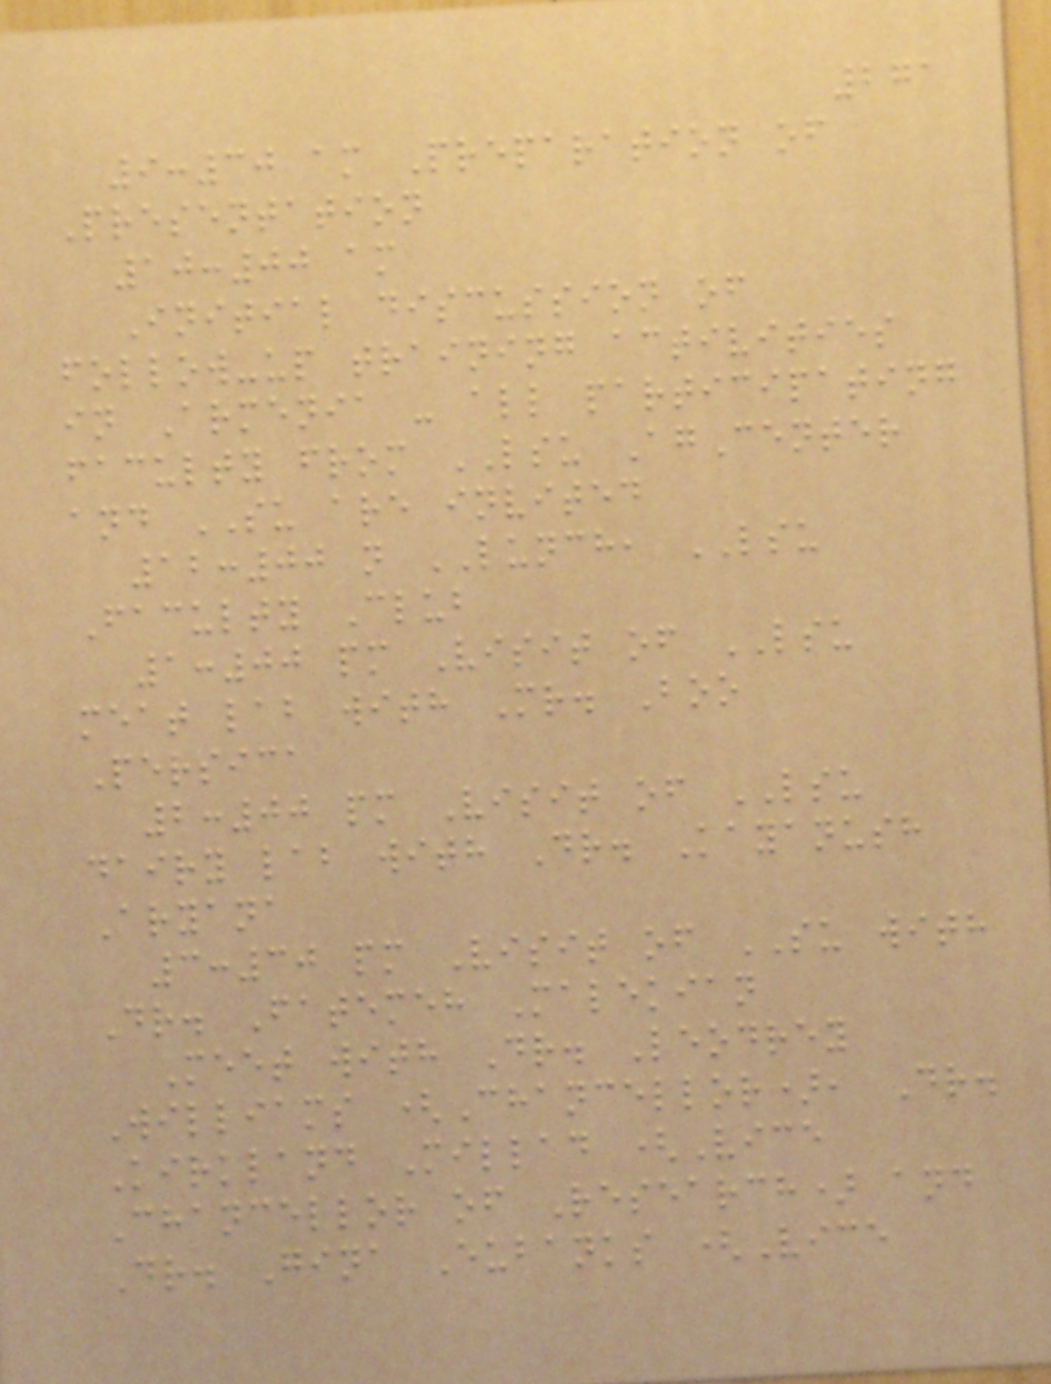271
9:30 am Preparation of
Presentation
10:00 am
Initial discussion of
follow-up training activities
in Armenia - all participating
faculty from LSU AgCenter
and SU are invited
12:00 n LUNCH, LSU
Faculty Club
1:00 pm Visit of LSU
meat lab with Mr. Boo
Persica
2:00 pm Visit of LSU
dairy lab with Dr. Kayanush
Aryana
3:30 pm Visit of SU with
Dr. Fatemeh Malekian
Meet with Dr. Leodrey
Williams (Chancellor), Dr.
Kirkland Millad (Vice
Chancellor of Research) and
Dr. Gina Eubanks (Vice
